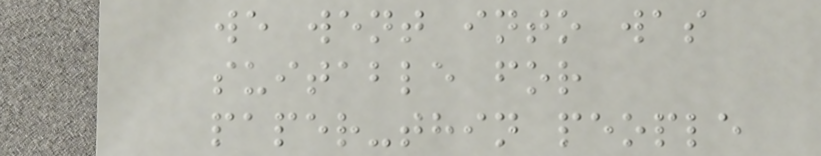we went into was
suitable for
paper-thin people
